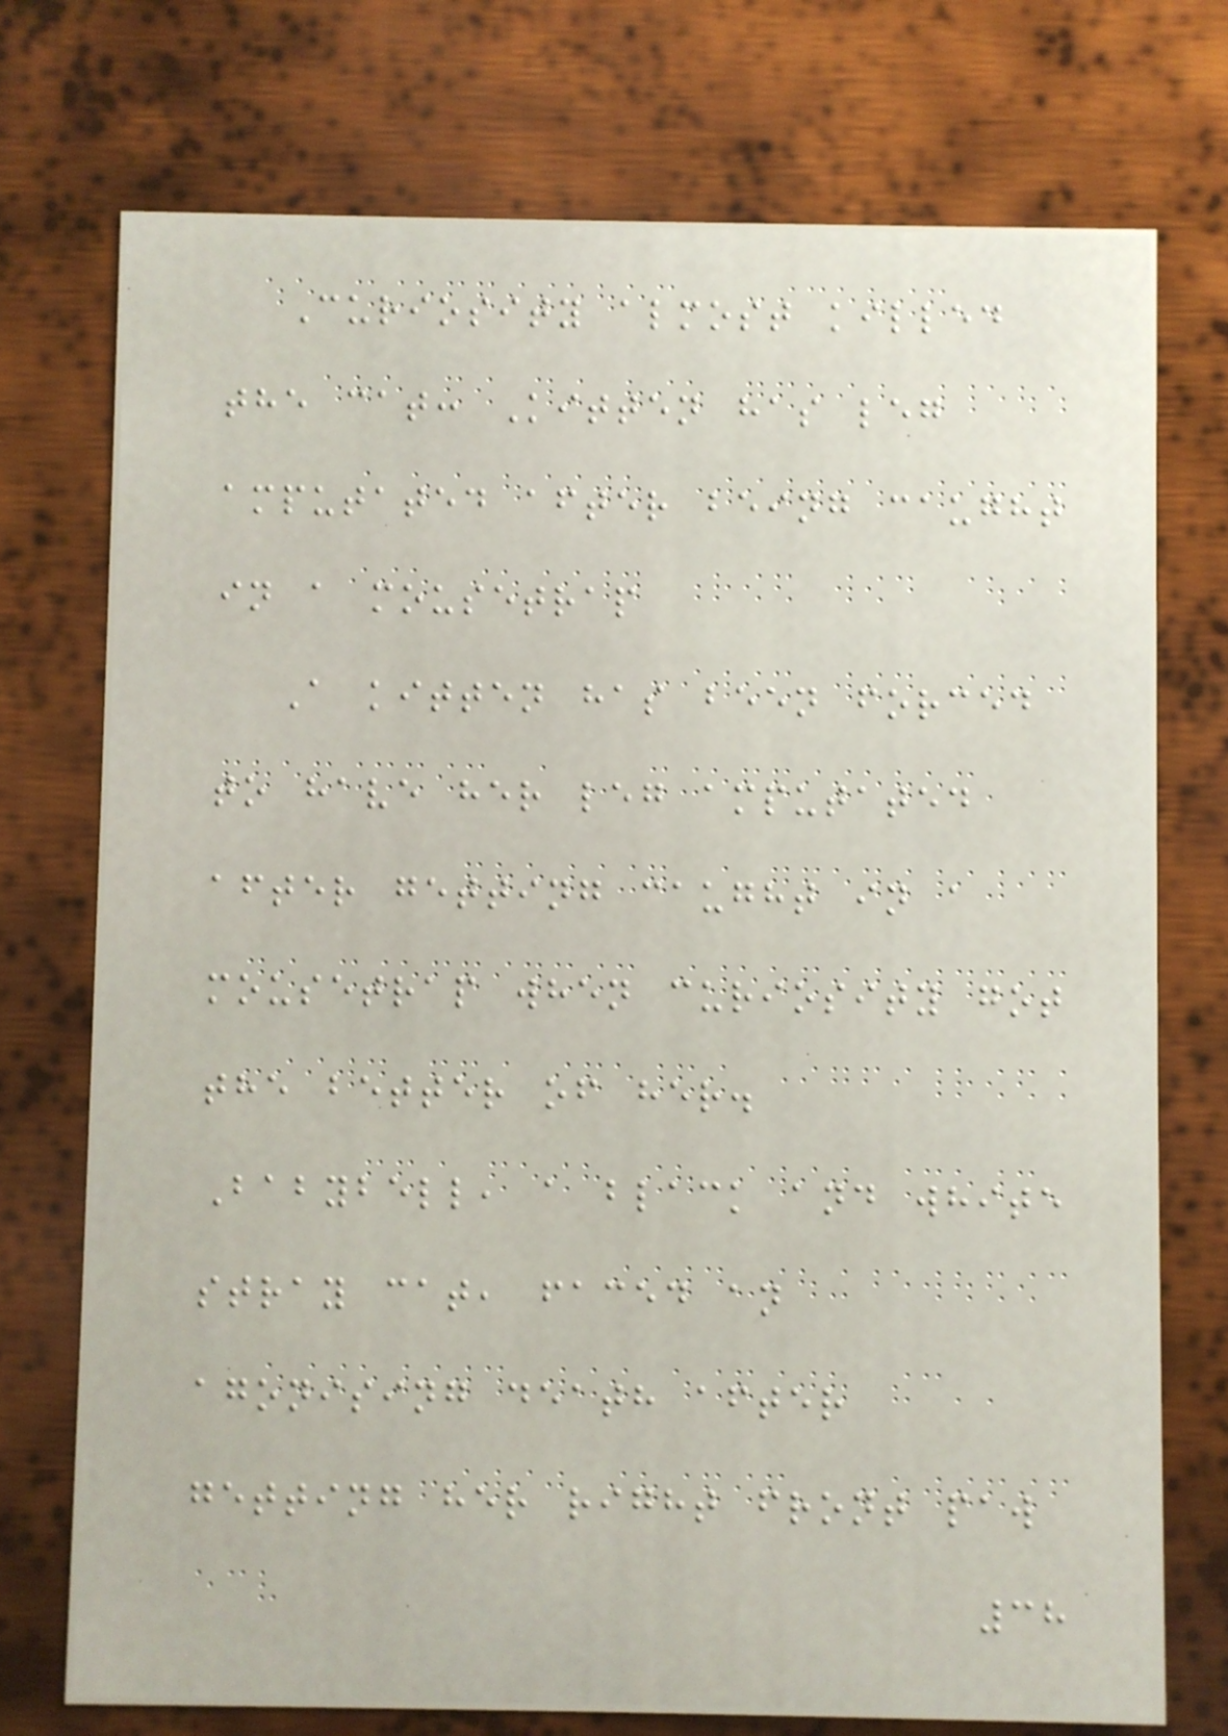Curiosity almost killed
the cat: Kitten has leg
amputated after being caught
in a mousetrap
A kitten has been forced
to have her leg amputated
after getting caught in a
mousetrap when curiosity got
the better of her.
Babybell, a black and white
stray cat, faced an
agonising death after
getting her right front paw
38
